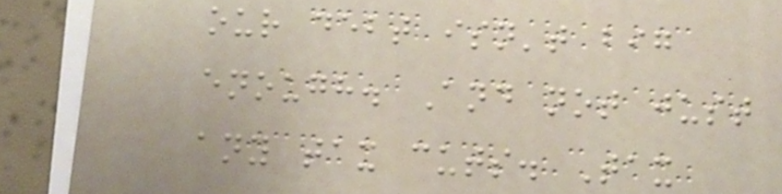our debt isn't big
enough. And not just
any tax cuts. Tax
